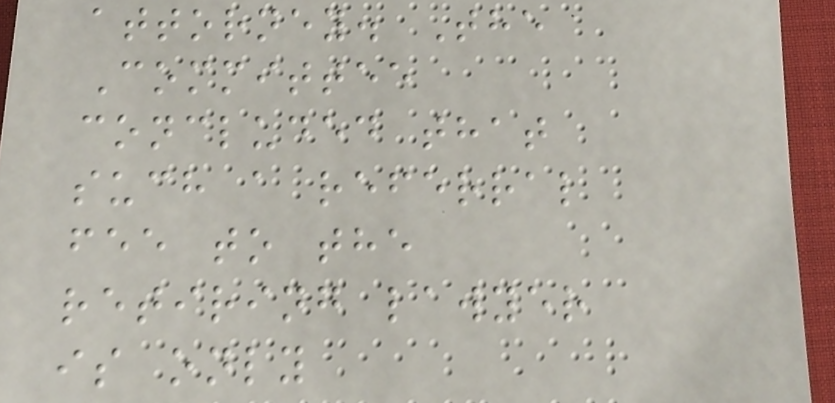attorney. The
Committee
concluded that
such a referral
fee to the
retiring lawyer
is only
